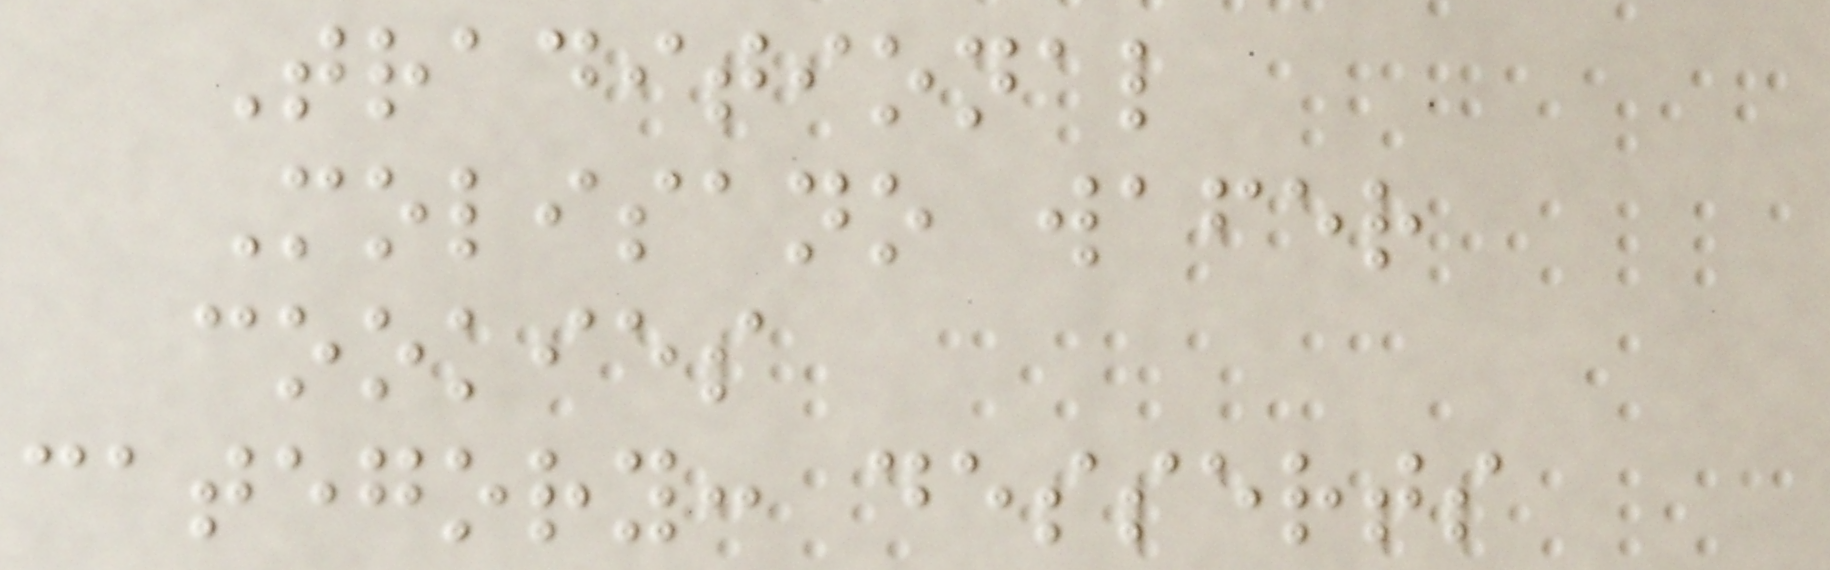Traditional
Molisano wafer
cookies
category: desserts
